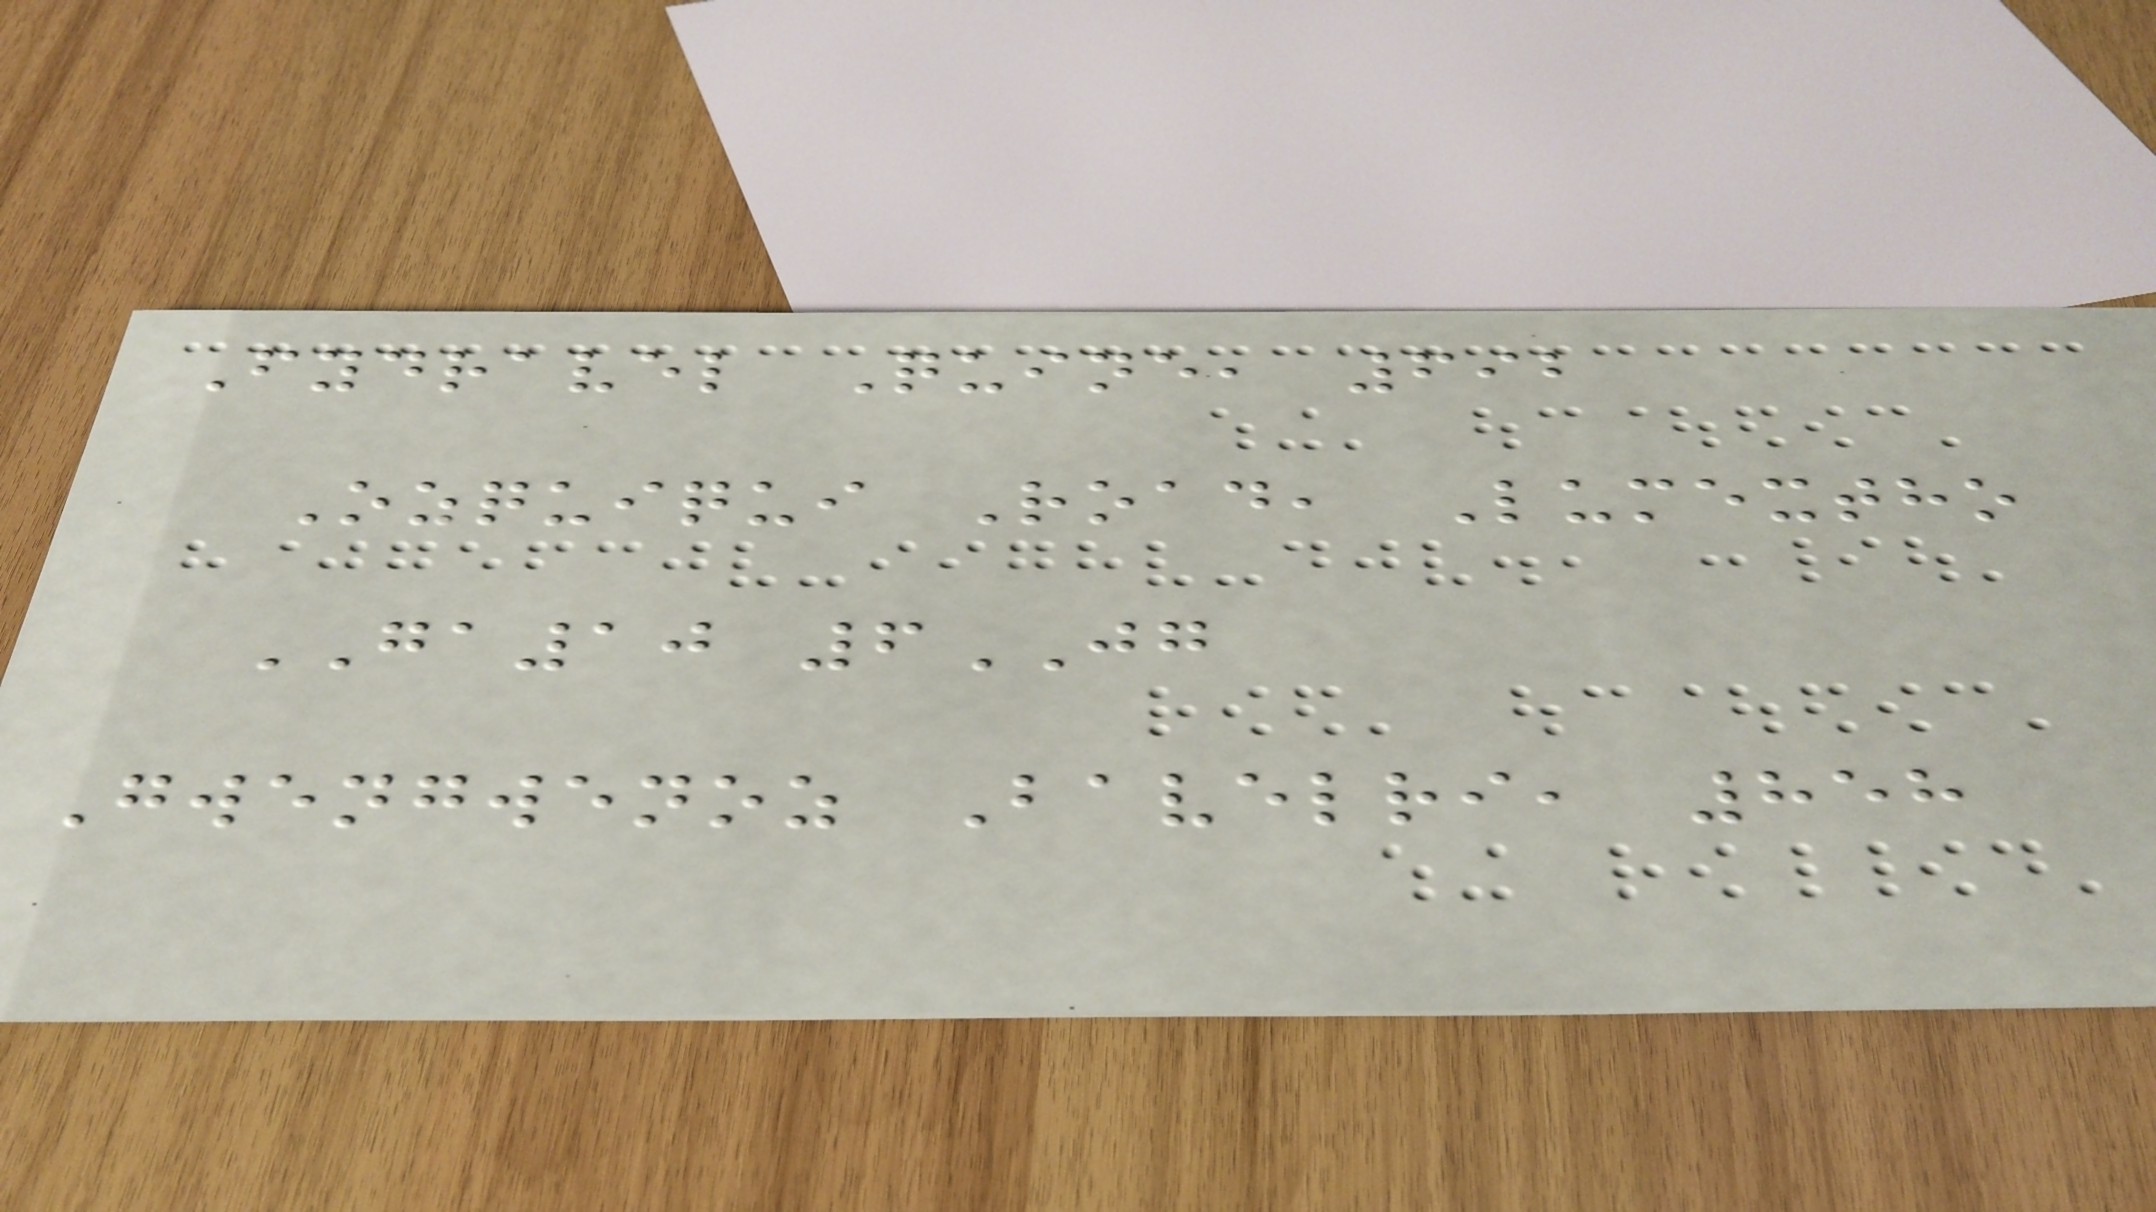Fydravel Quine, 692
Ozquiqui Road, Lumextho
GA10 6JG
Gwengwenoz Bavelri, 858
